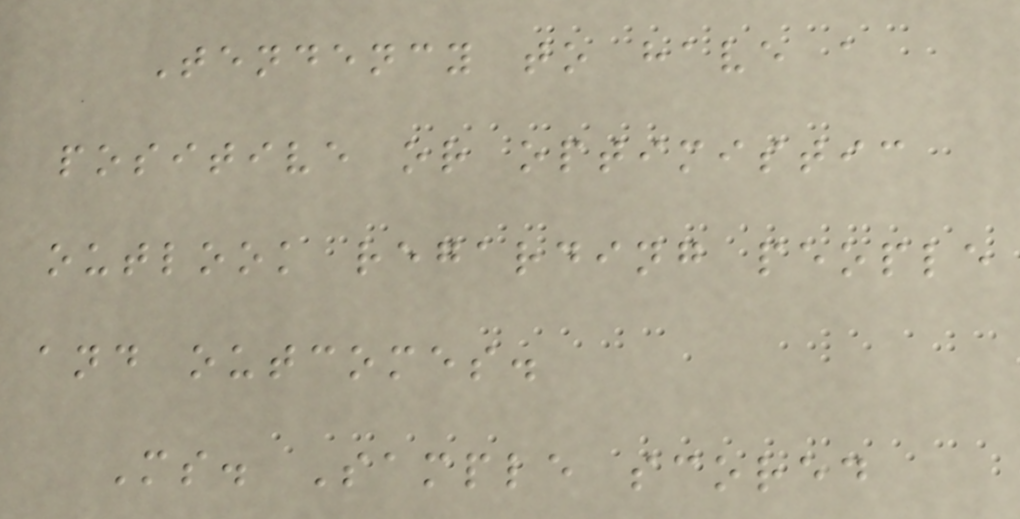Tendency to have a
positive or optimistic
outlook regarding people
and outcomes.
Ms. Sample scored
